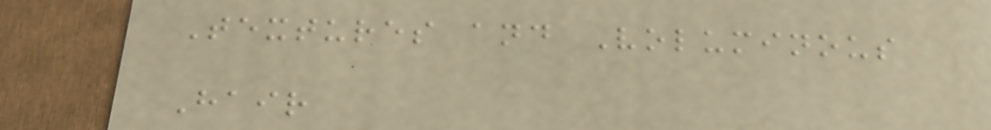Textures and Voluminous
Hair
